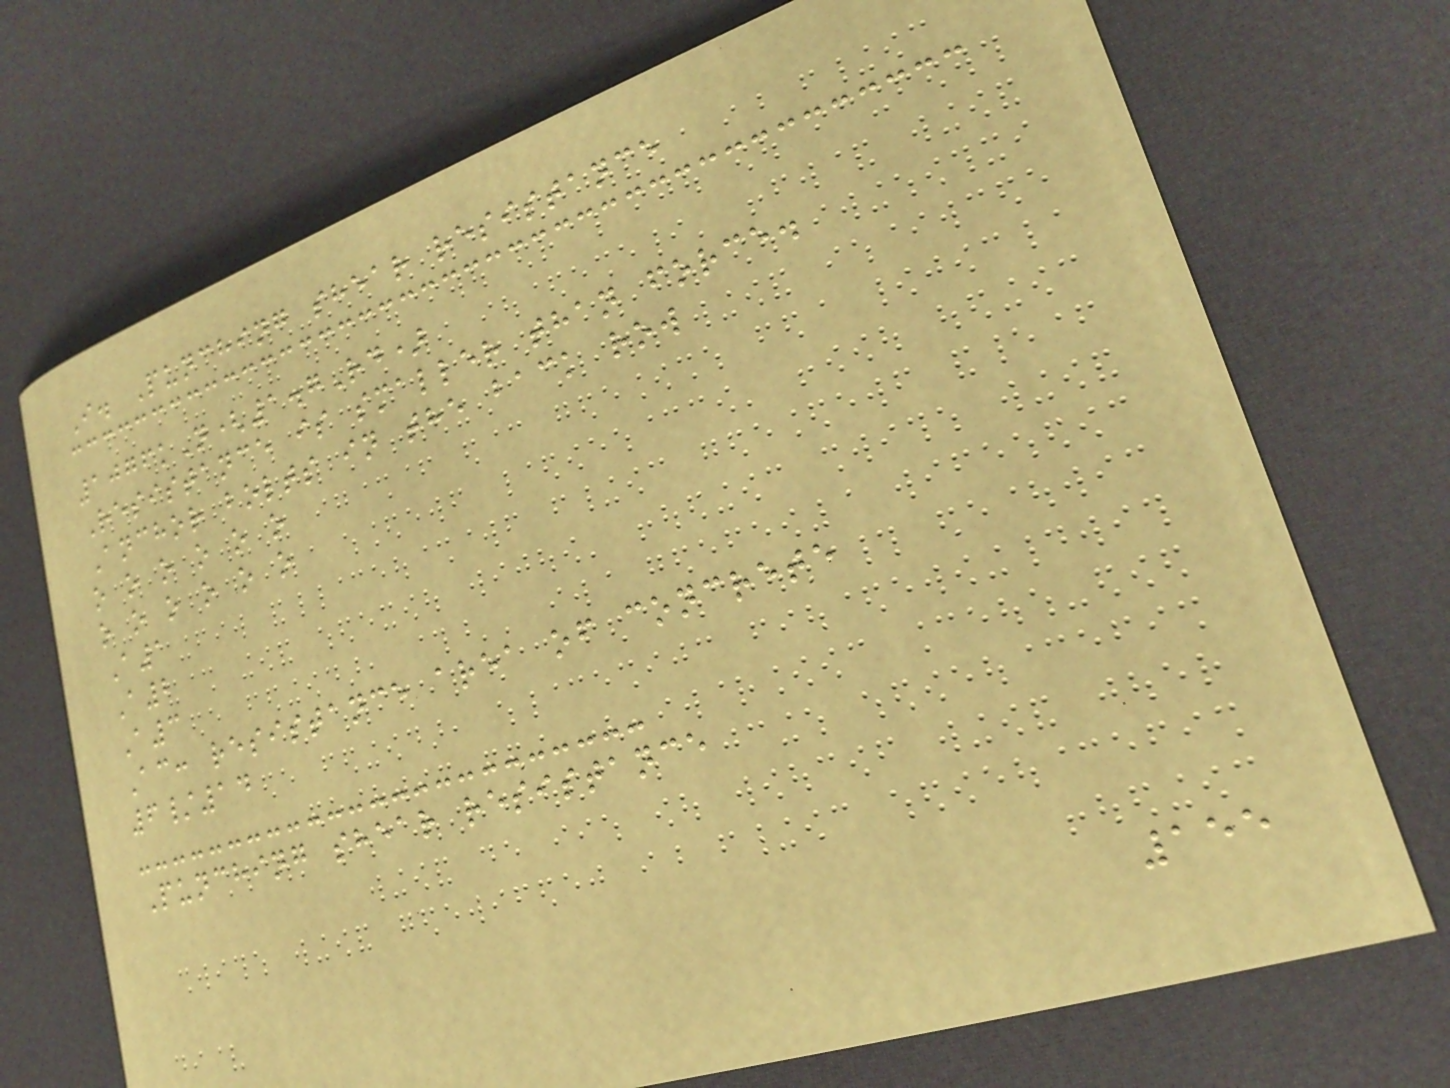I. Punching shear resistance
1076kN(1.7Rd)
Resistance is smaller than force.
Anchor bolts in the back row
o o o o o o
o o o o o o
A1
A2
A3
Ac: resistance area of concrete
6/14
Punching shear resistance
155
